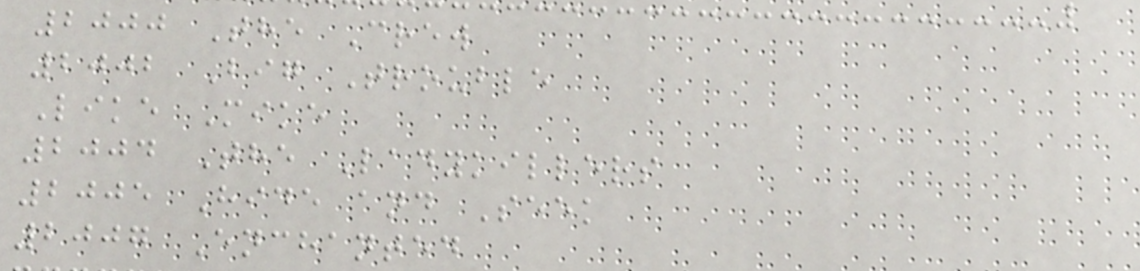2000 The Crew
2002 Big Trouble
Like Mike
2004 The Ladykillers
2005 Hide and Seek
2007 Enchanted
